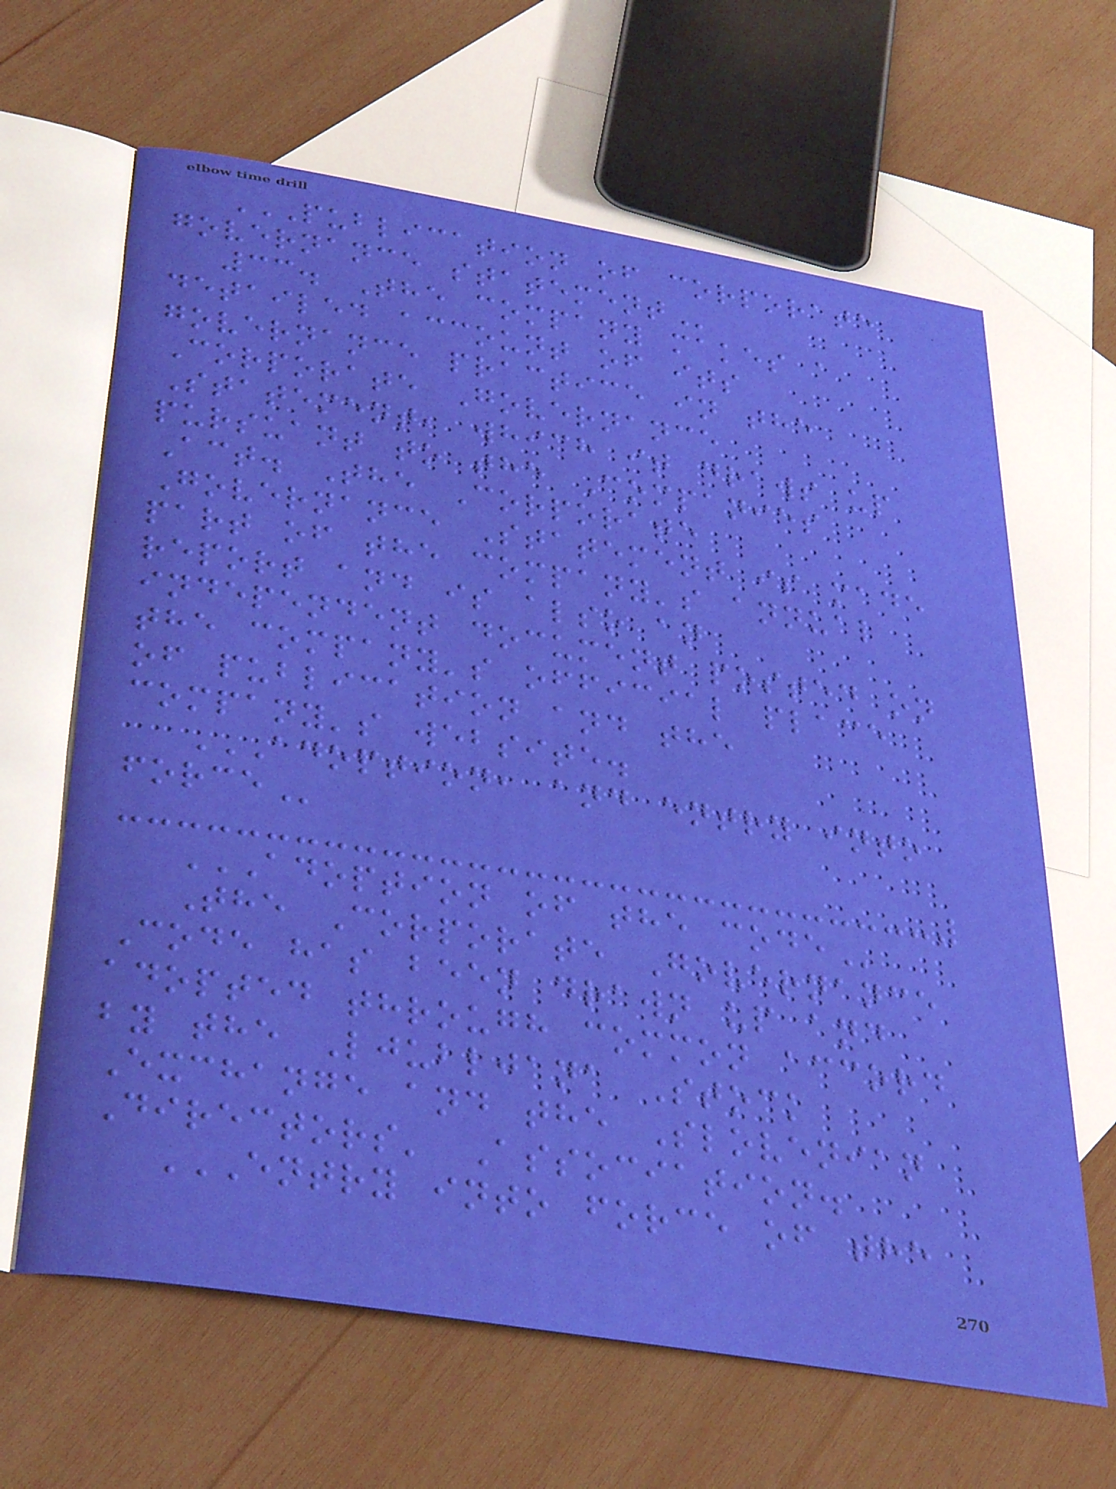PUBLICATION OF CORPORATE
GOVERNANCE STATEMENT
33. The company makes a
detailed account of its
governance practice in the
Corporate Governance
Statement, which it draws up
pursuant to the Companies
Act. The Corporate
Governance Statement is made
part of the company's annual
report and is also an
independent document posted on
the company's official place
of publication and the
company's website.
ADOPTION, AND ENTRY INTO
FORCE
ADOPTION OF THE CODE
The Corporate Governance
Code has been drawn up and
adopted through common accord
by the Ljubljana Stock
Exchange and the Slovenian
Directors' Association.
ENTRY INTO FORCE OF THE
